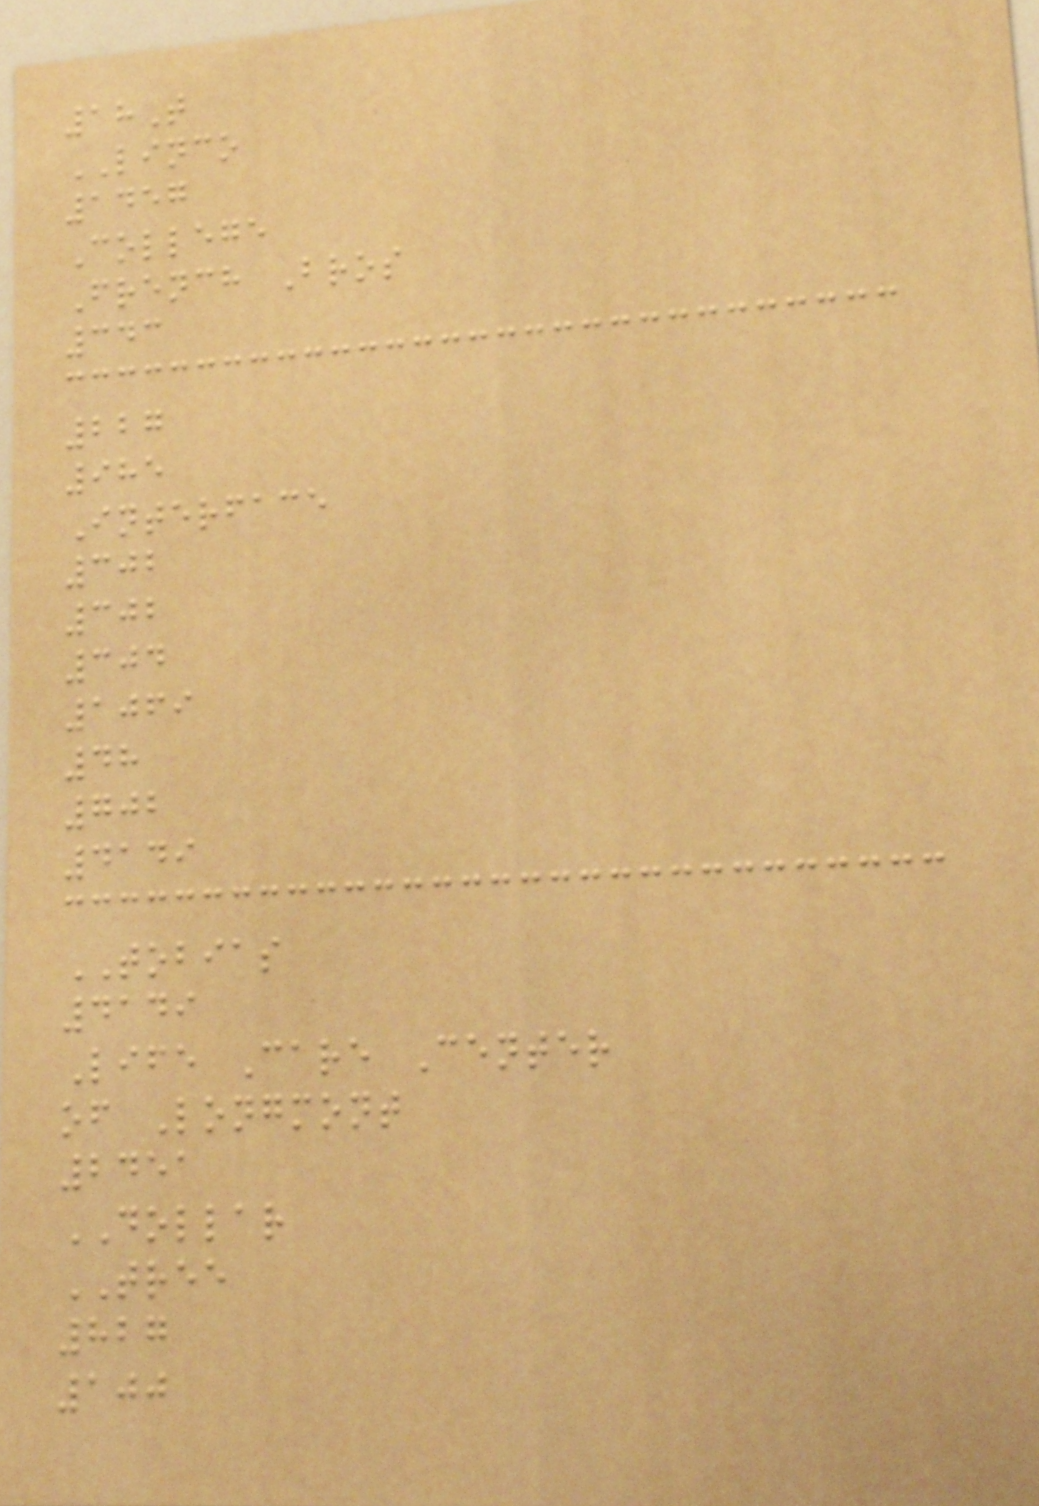18T
LINCO
1457
College
French Bros
343
227
985
Interface
302
302
304
1069
48
702
4149
TOBIAS
4149
Life Care Center
of Longmont
2451
DOLLAR
TREE
827
100
